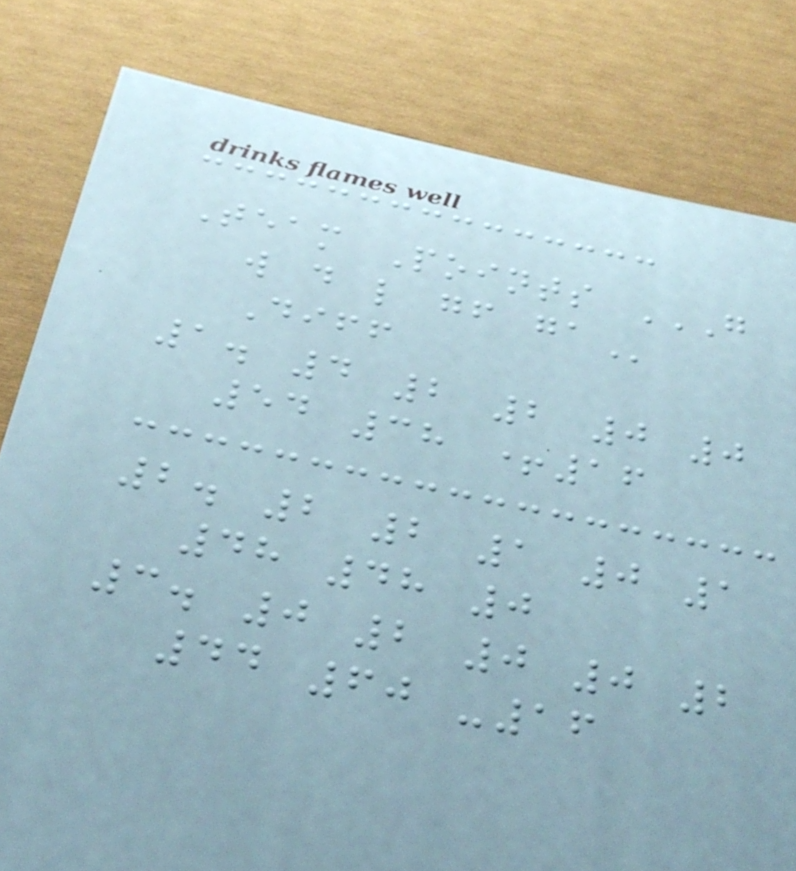Team Points G
W D L GF GA
Diff
1. 4 2 2 0 0
54 38 +16
2. 2 2 1 0 1
48 48 0
3. 0 2 0 0 2
44 60 -16
